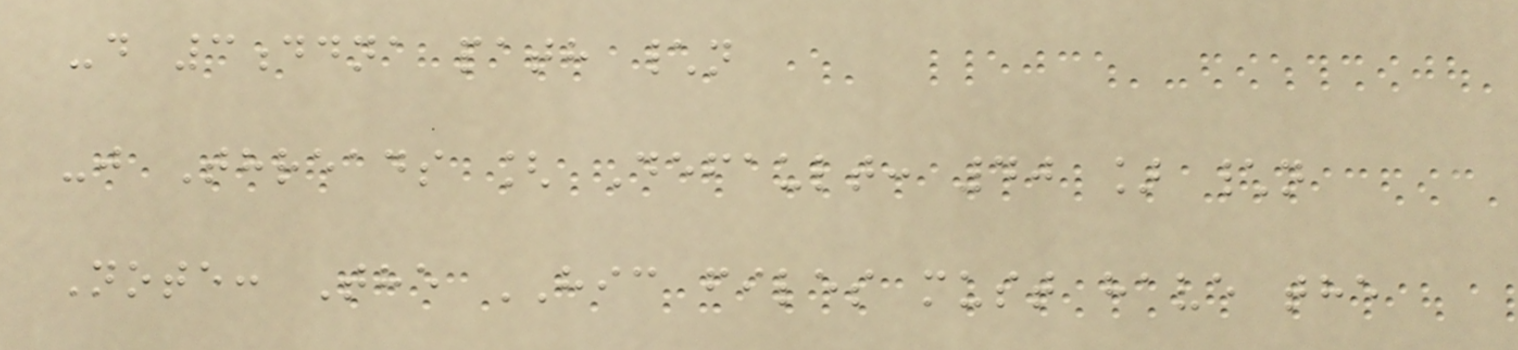-d 3ddna path \n
-j Threads [ Default: 40 ] \n
Note: The HIC files must have the
